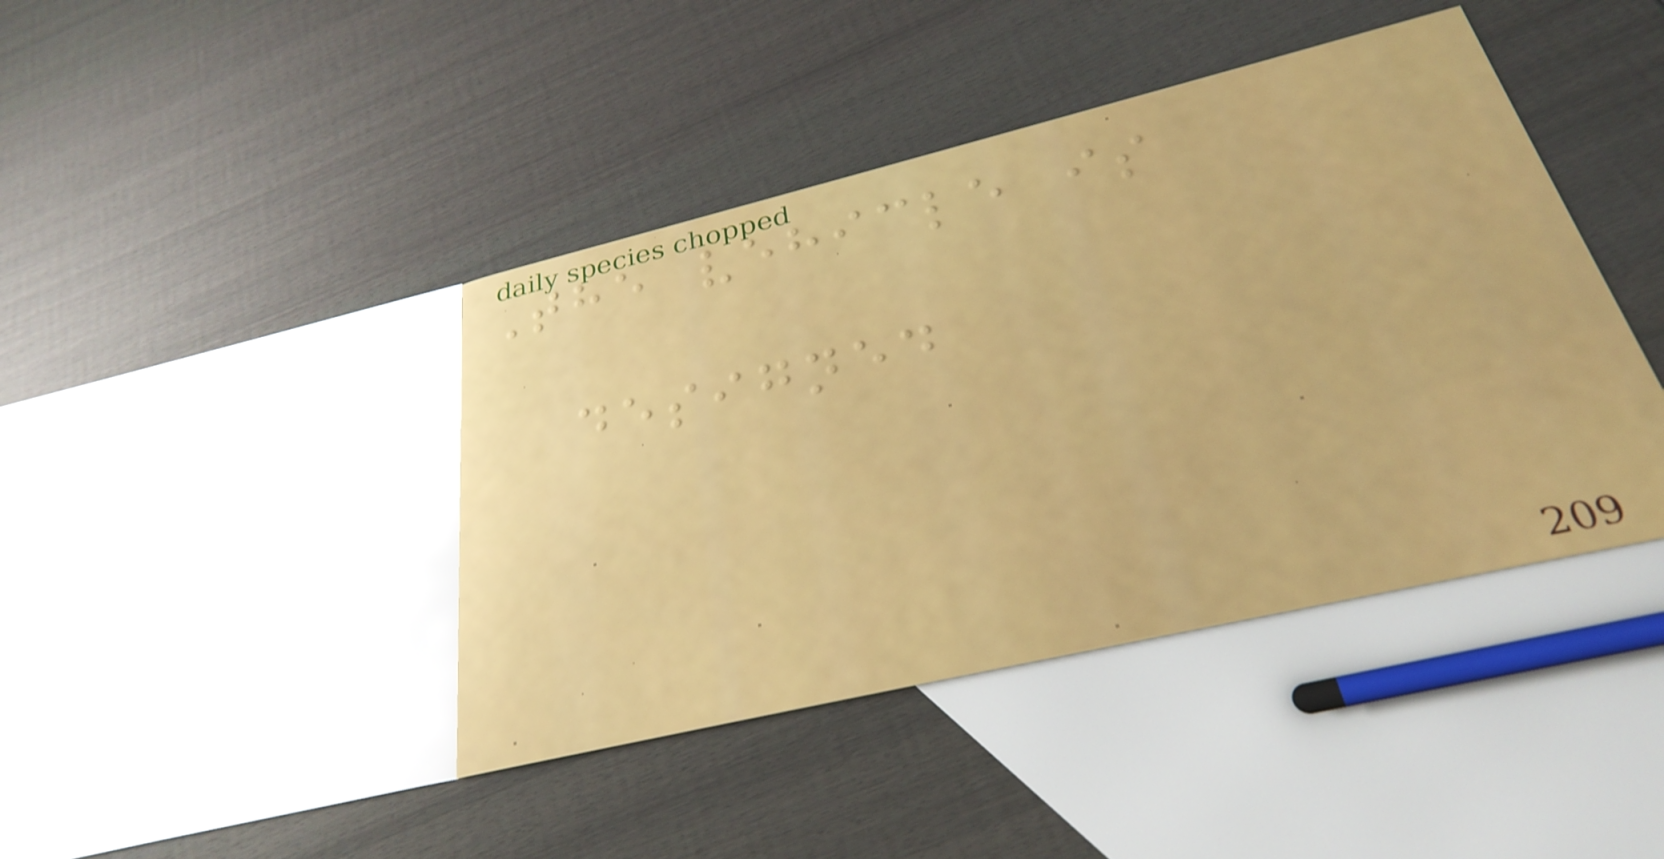The vehicle is
designed
